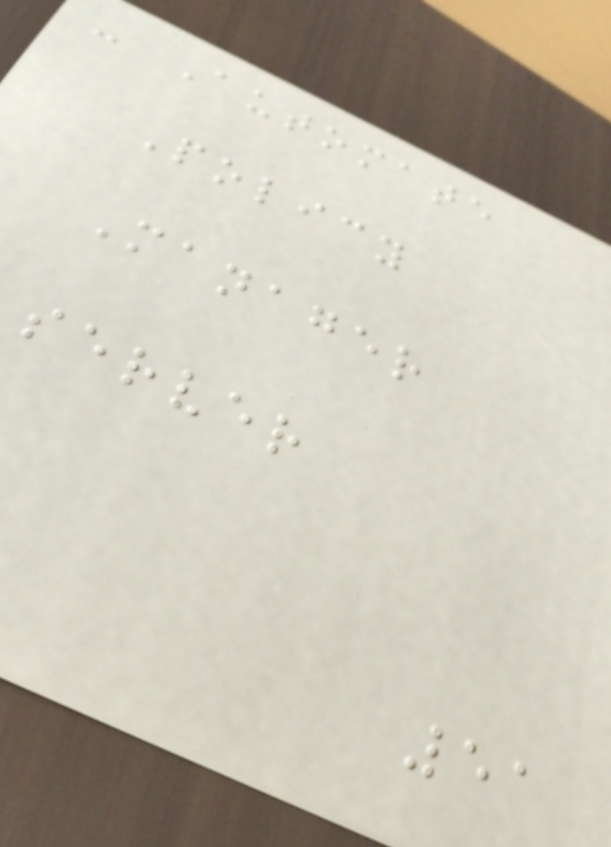- Automate
Policy
Manager
server
51
